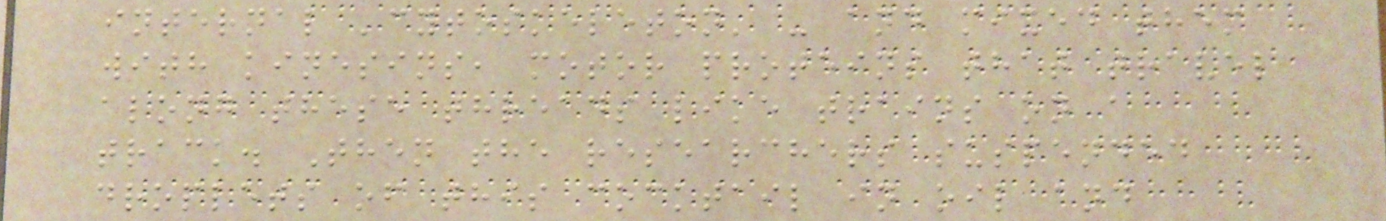internal 'cytoskeleton' - and mixed them
with kinesins, motor proteins that travel
along these threads like trains on a
track. Then the researchers suspended
droplets of this cocktail in oil and
